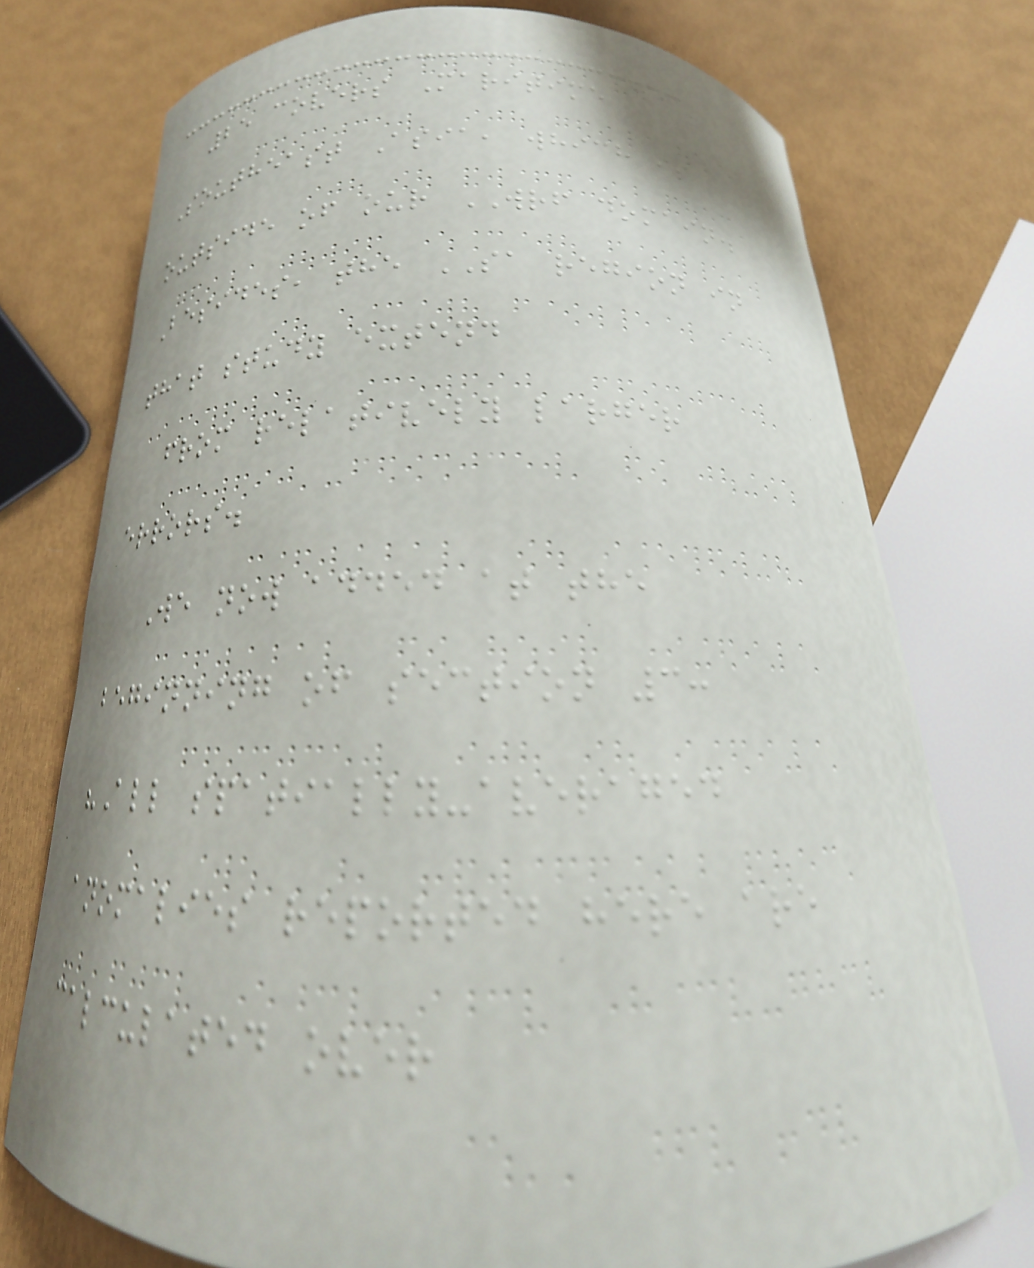25 covers Maritime
Southeast Asia, which is
outside of our WRF domain.
Besides, the SA region in
that study extend
from relatively larger
errors.
We now added at the
beginning of section 3:
"All spatially-averaged
anomalies reported here are
calculated over
